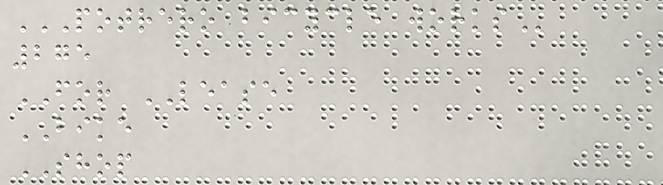POTRERO BICYCLE WORKS
275
FOR LEASE
BIKE
SHOP
